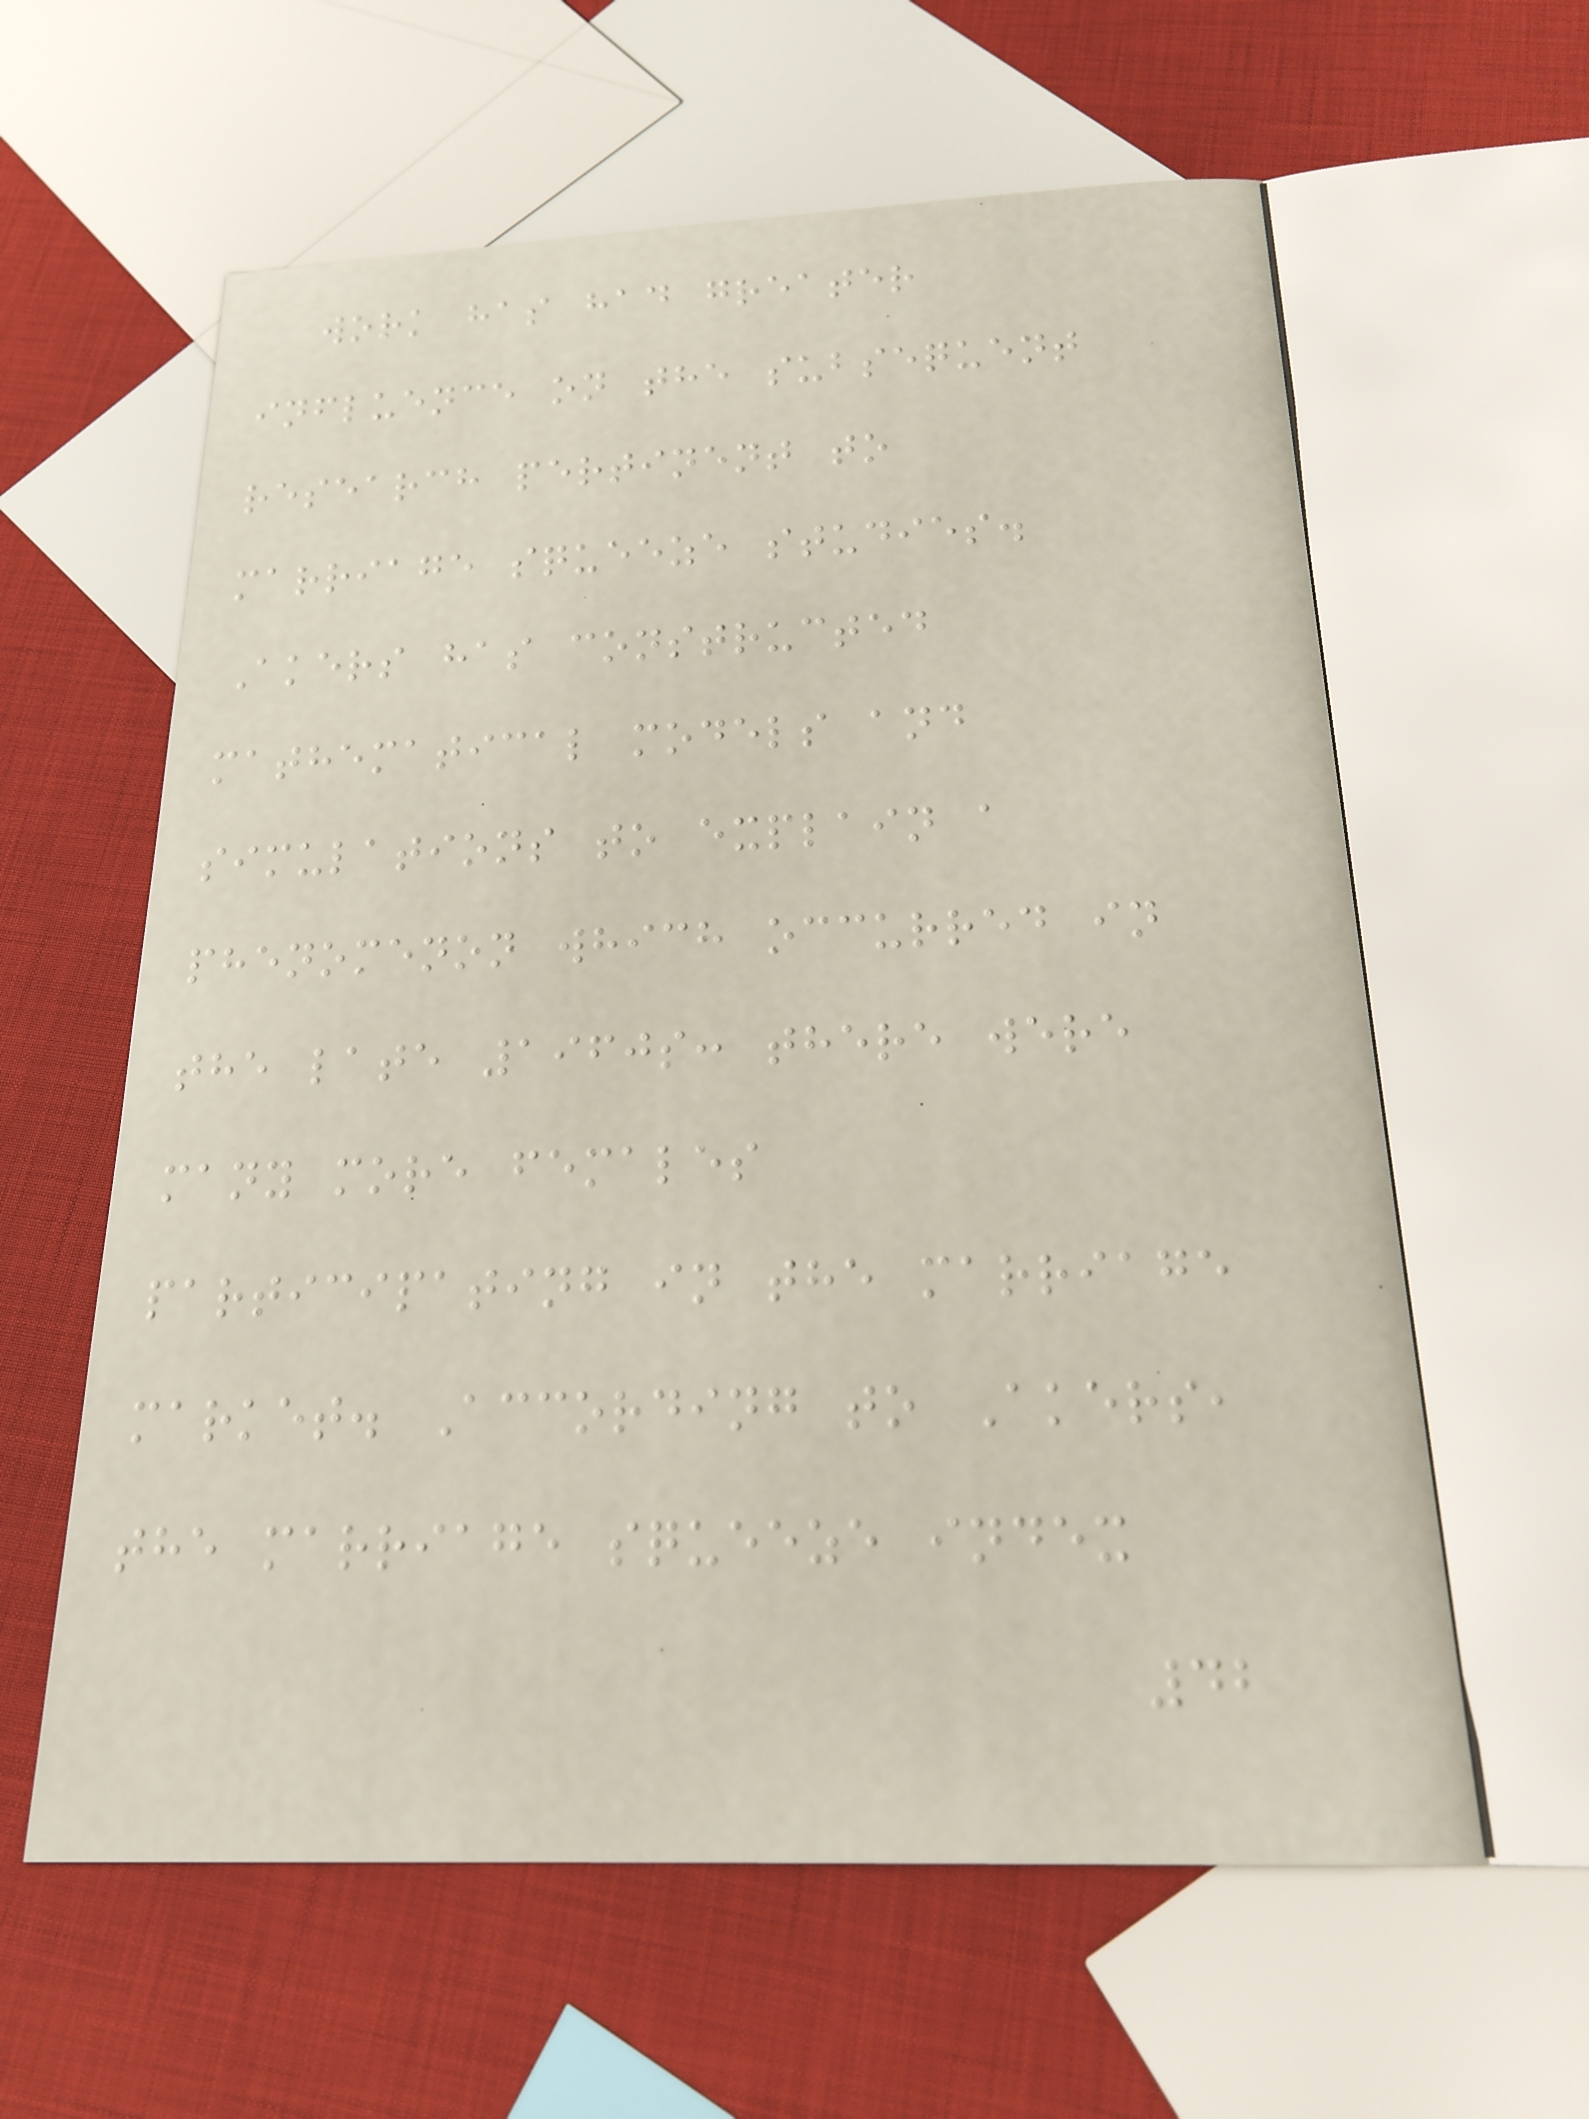work has had greater
influence on the subsequent
research pertinent to
marriage squeeze studies.
Akers has constructed
mathematical models and
simulations to explain a
phenomenon which occurred in
the late 1960s: there were
many more females
participating in the marriage
market. According to Akers,
the marriage squeeze index
42
